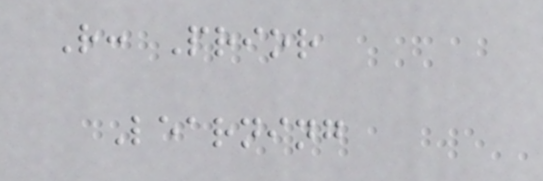R: Prior
Learning
